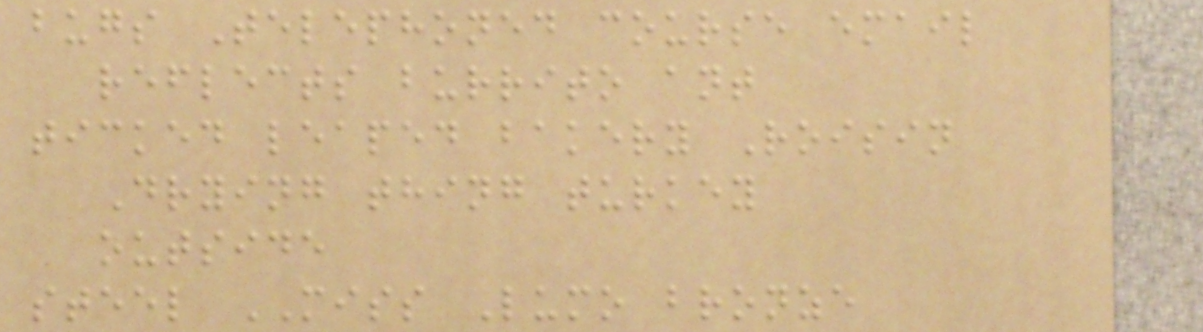bugs Telephoned course email
reflects burrito ant
ticked leaped bakery Roisin
Drying thing turkey
outside
steel MISS Lumo bronze
